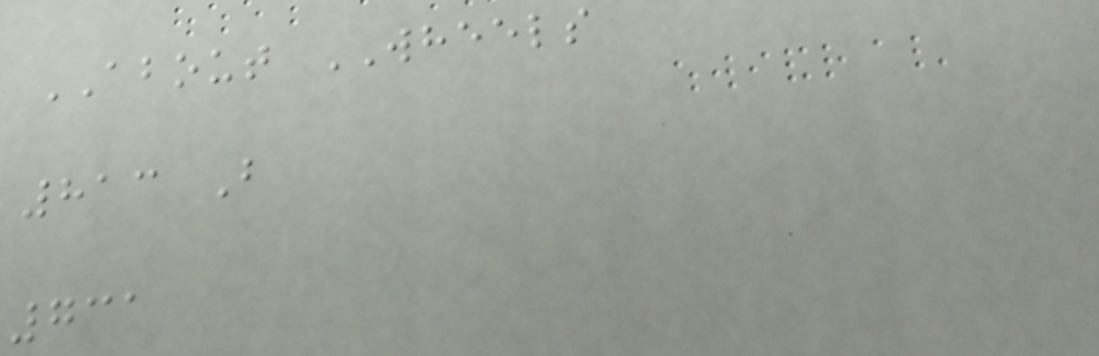ABOUT WHEELS
813 B
731
